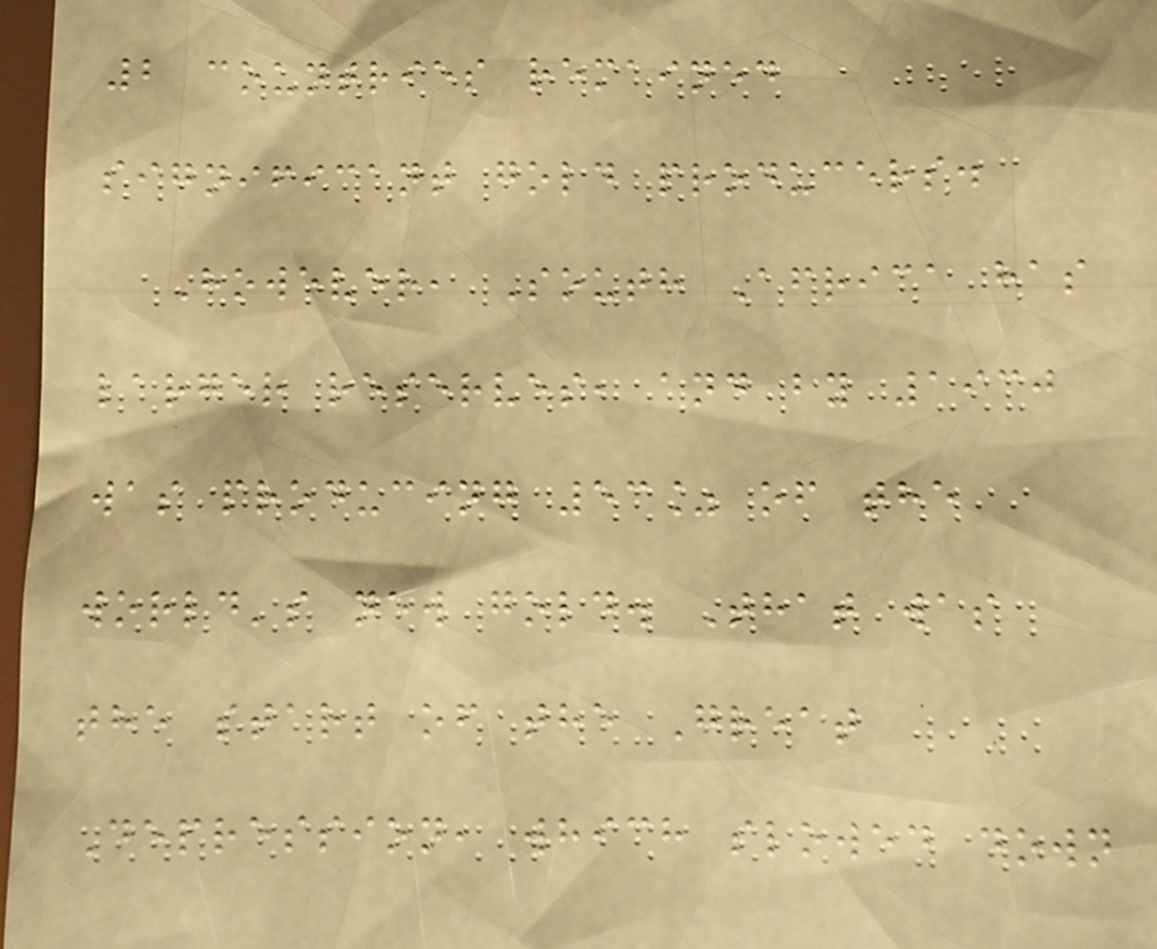2 countries remained
significant gold producers.
However, South Africa has
larger reserves, and by 1930
was producing 53% of the
world's new gold. That was
the start of the Great
Depression, which slowed down
